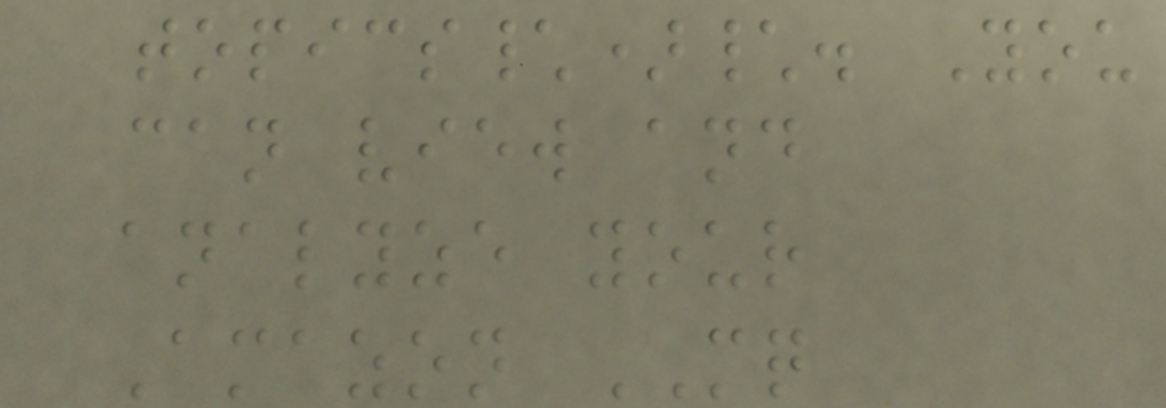topics\)\. You
can view and
analyze your
Amazon MQ
